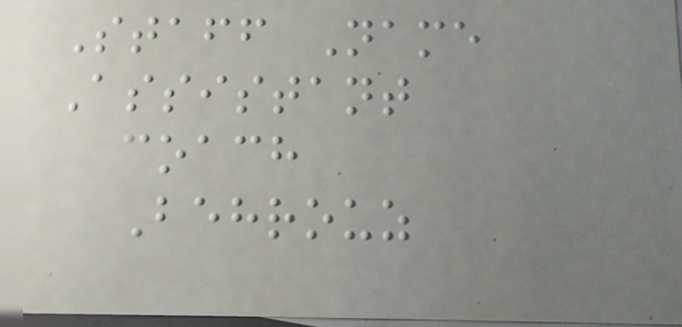Staff Name
Assistant
coach
Behrouz
